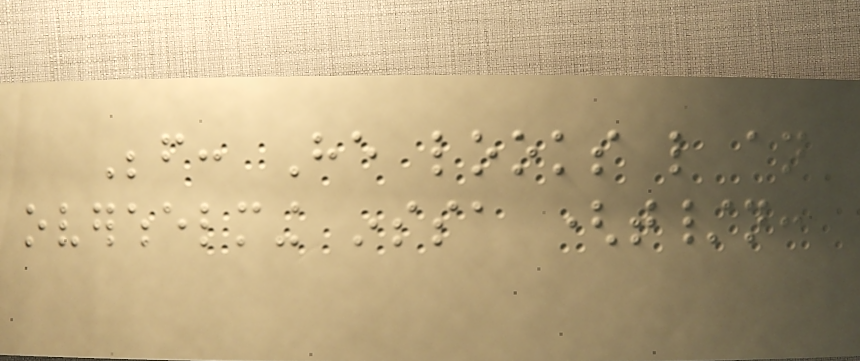Before: He looks like an
overwhelming inssa (t/n:
